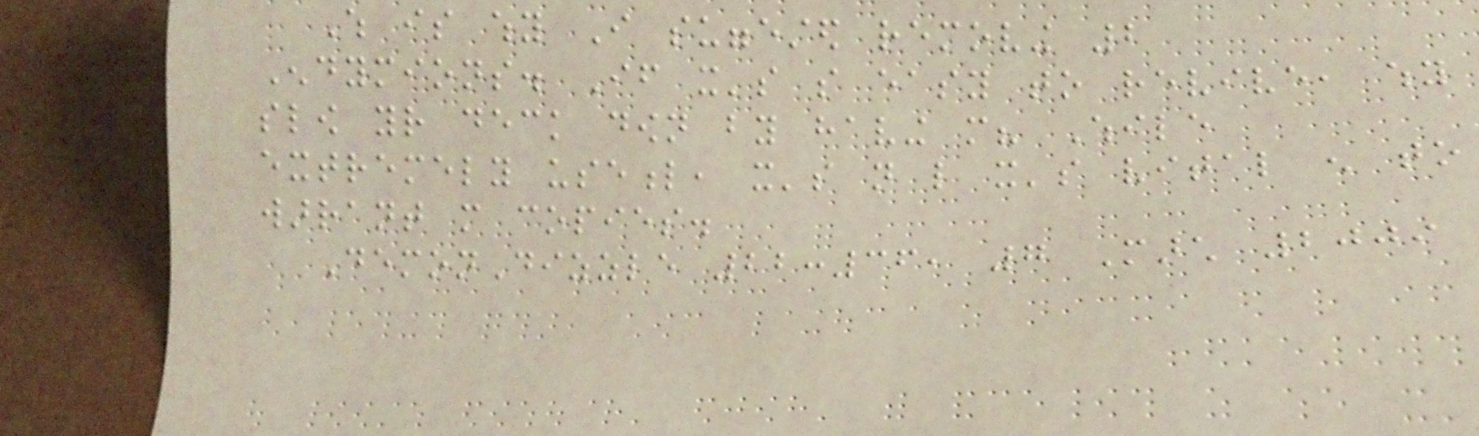Which is why I suggested removing 2
Endymions. If it's so easy to revive, why
slow your deck down by having more? While
extremely useful, it's not like it's vital enough to
warrant more copies.
DemonDizzle 22:36, 7 March 2009
